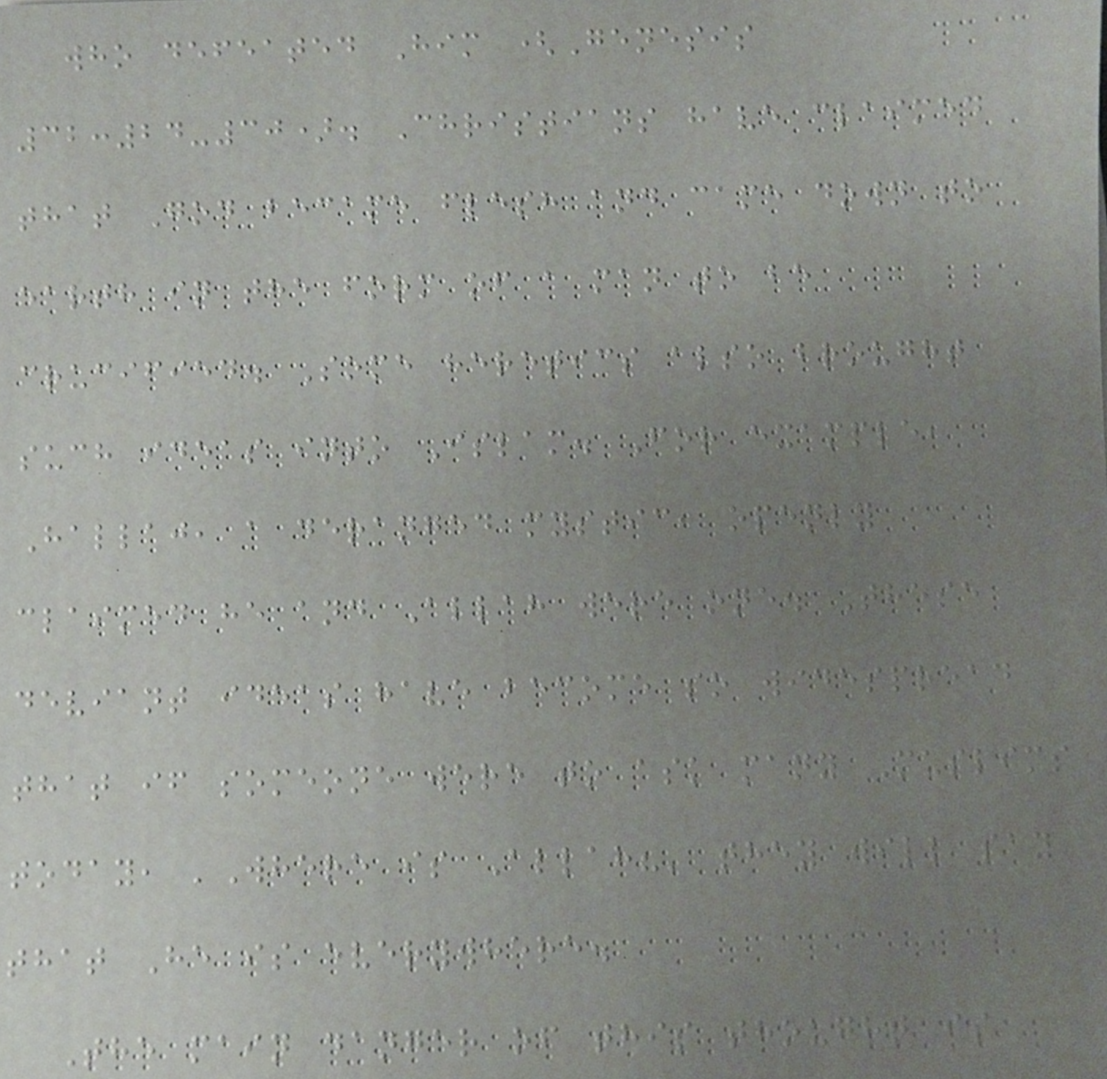who defeated Him (Genesis
32:24-30). Christians have claimed
that God became flesh and came down to
earth in the form of a man to be
crucified. Some heretics also brought
such ideas into Islam. For example,
Hallaj, a deranged mystic, openly
claimed he and Allah were one. These
deviant ideas have become so widespread
that if someone were to ask many Muslims
today, 'Where is Allah?' they will say
that He is everywhere.
The main danger of this thought is
